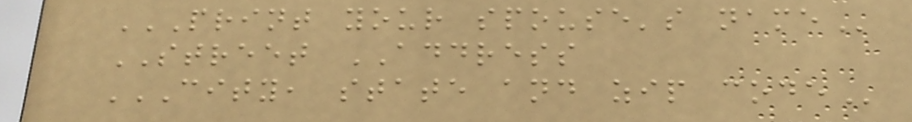PRINT YOUR SPOUSE'S NAME
STREET ADDRESS
CITY, STATE AND ZIP CODE
